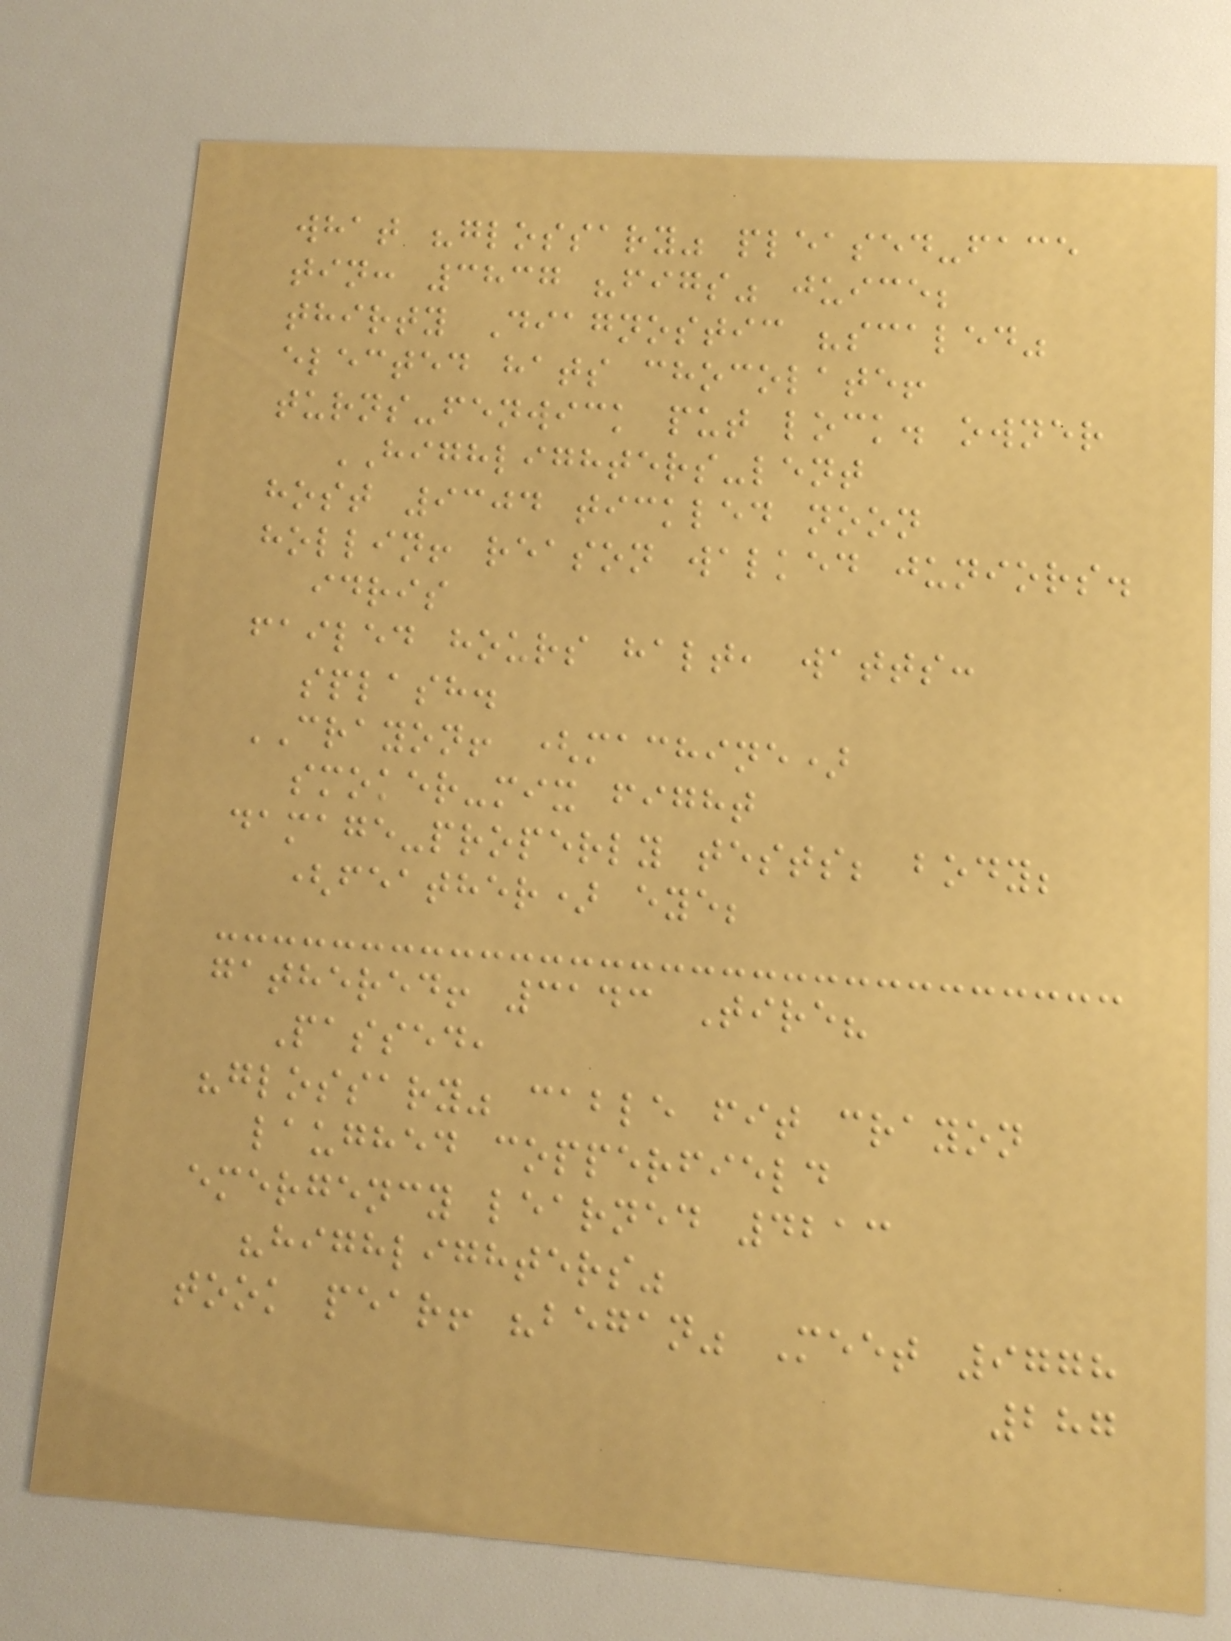what "glossary" pleased-face
tin: 3837 "figs" juice;
thirty Diagnostic "scaled"
elected hats chocolate!
turns-fenwick put lock. owner
HIGHLIGHTERS-lent
host 9304 tickled noon
hollin! reason walked juniors.
idris
failed hours halt, watts:
splash.
CRAYON! (machine)
smoker-mix fight
damage-properly tests; body;
(feather) eye;
gathered! 3143 Tire?
Passed,
"glossary" cable fit crayon
laughed copperfield
emergency learned 4213
"highlighters"
took pear! "began" Meet 9778
287
